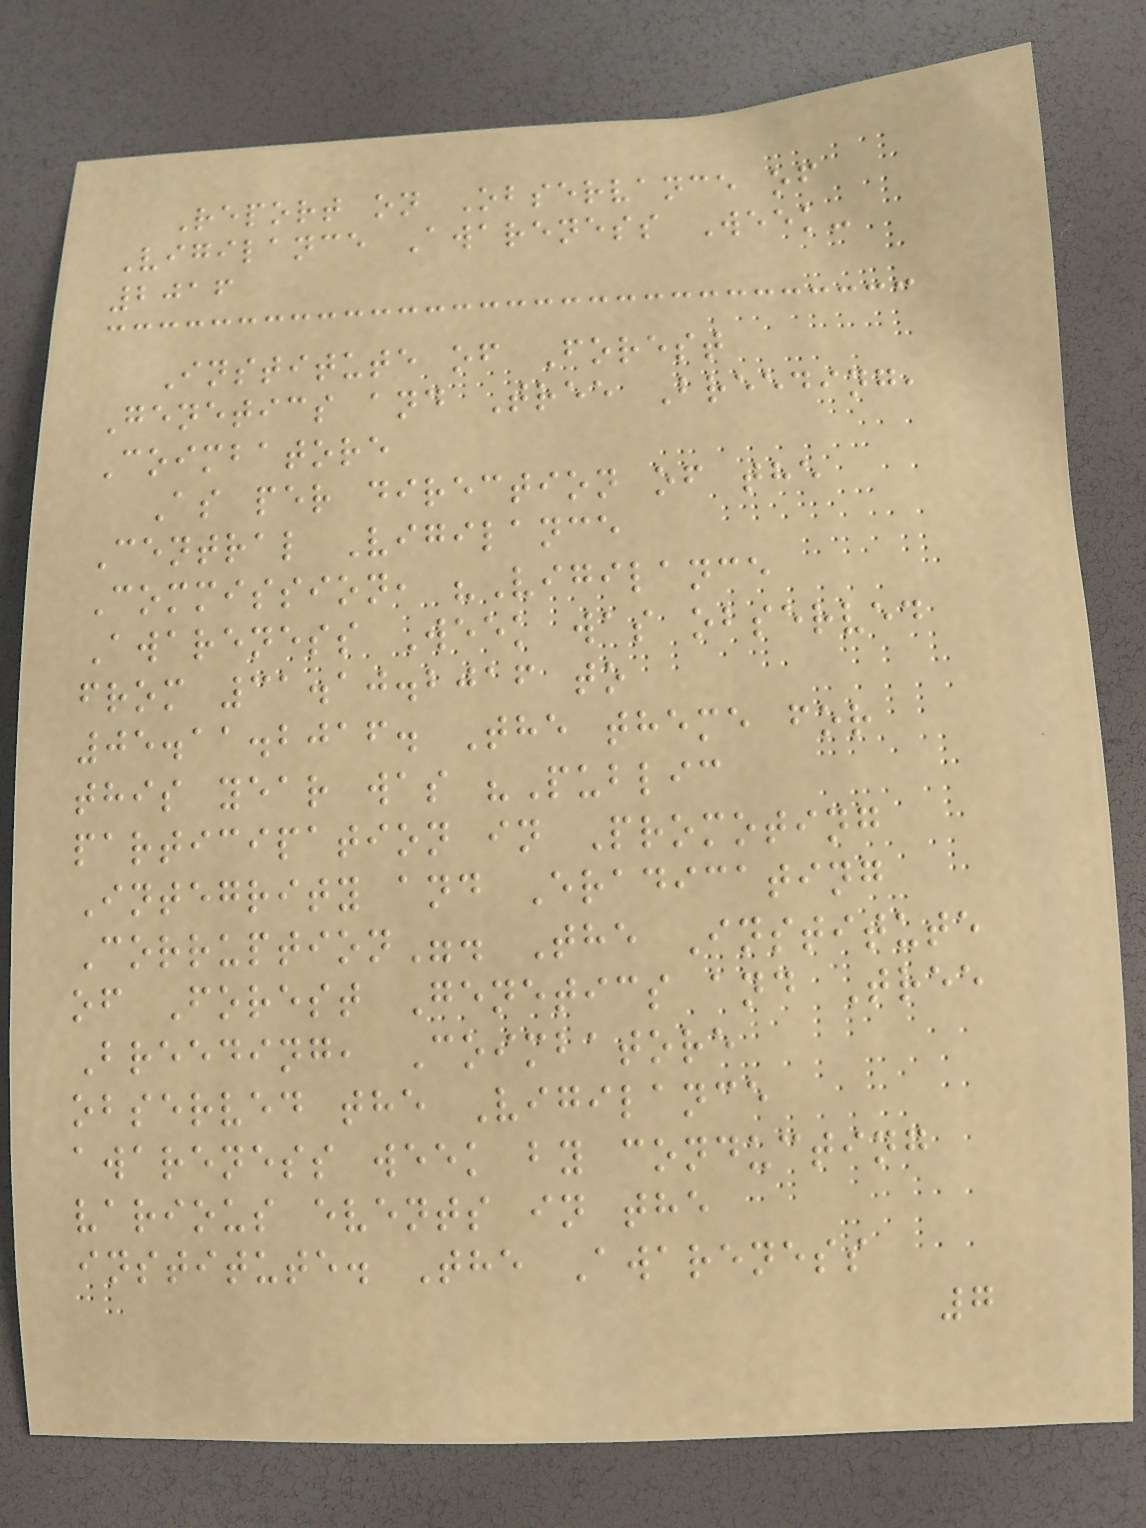Report on Observance of
Vigilance Awareness Week-
2016
Institute of Forest
Genetics and Tree Breeding,
Coimbatore
As per direction of the
Central Vigilance
Commission, "Vigilance
Awareness Week was observed
from 31.10.2016 to
05.11.2016. The theme for
this year was "Public
participation in Promoting
Integrity and Eradicating
Corruption". The Institute
of Forest Genetics and Tree
Breeding, Coimbatore
observed the Vigilance
awareness week by conducting
various events in the
institute. The Awareness
7
